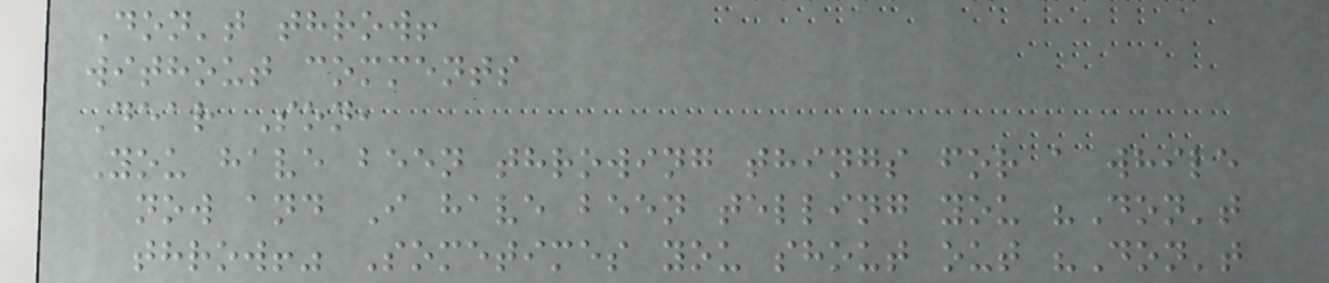Don't throw!
without comments
Dear Son,
You have been throwing things for a while
now and I have been telling you "Don't
throw!" Sometimes you shout out "Don't
